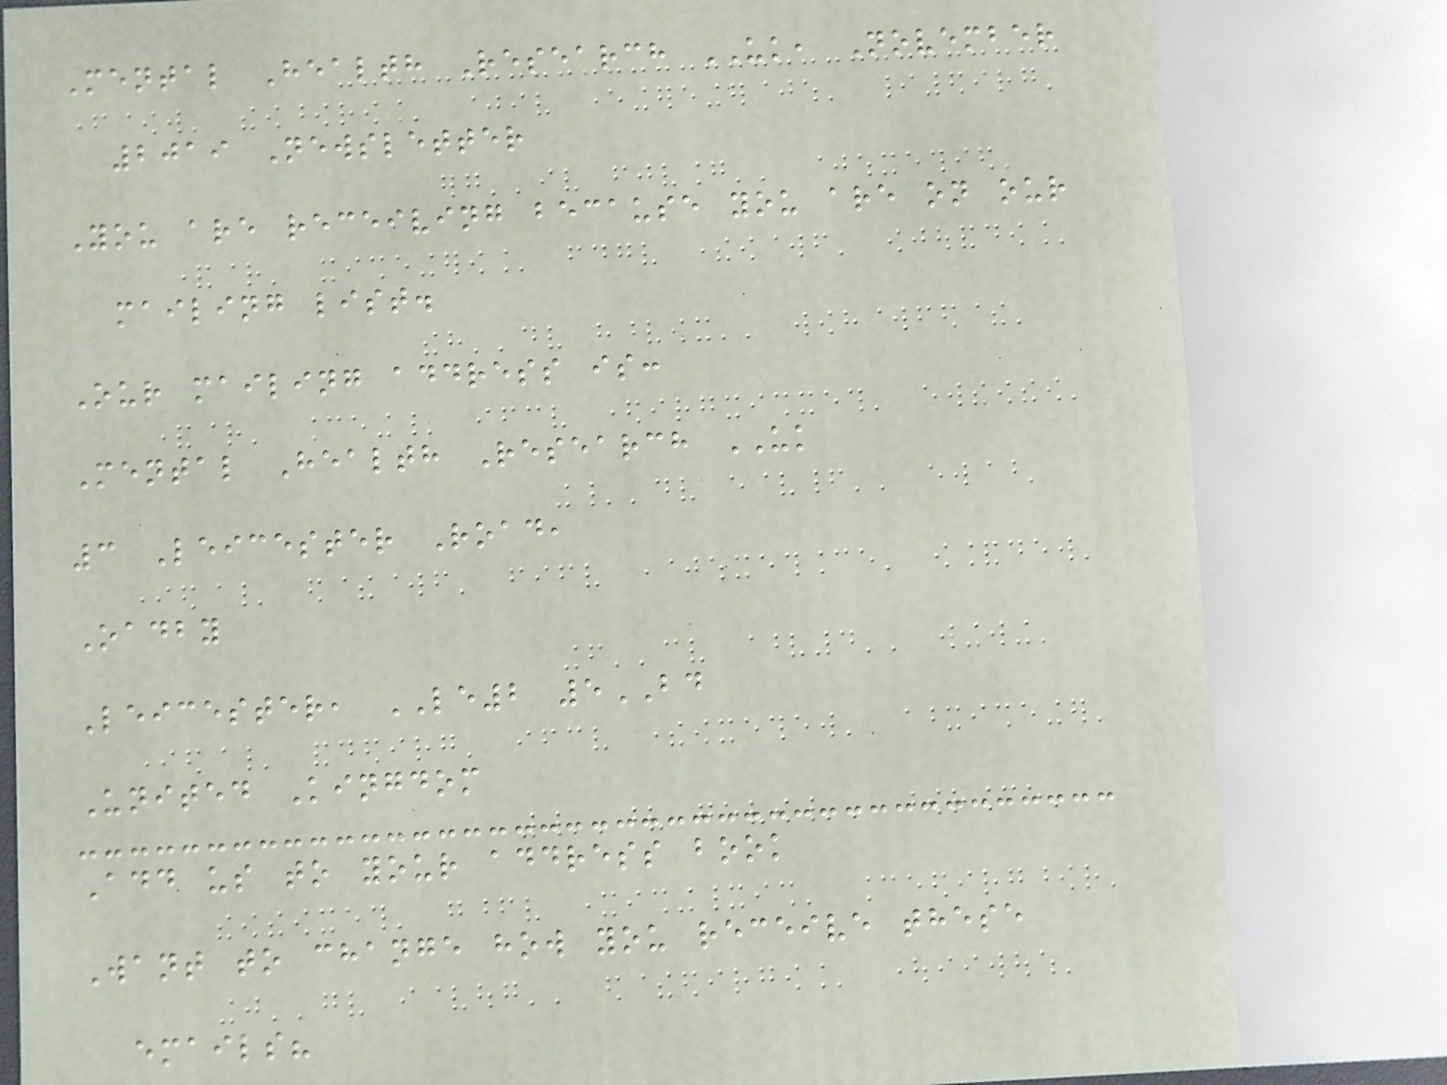Mental Health Research UK, November
2019 Newsletter
You are receiving because you are on our
mailing list.
Our mailing address is:
Mental Health Research UK
3 Leicester Road,
Oadby
Leicester, LE2 5BD
United Kingdom
Add us to your address book
Want to change how you receive these
emails?
